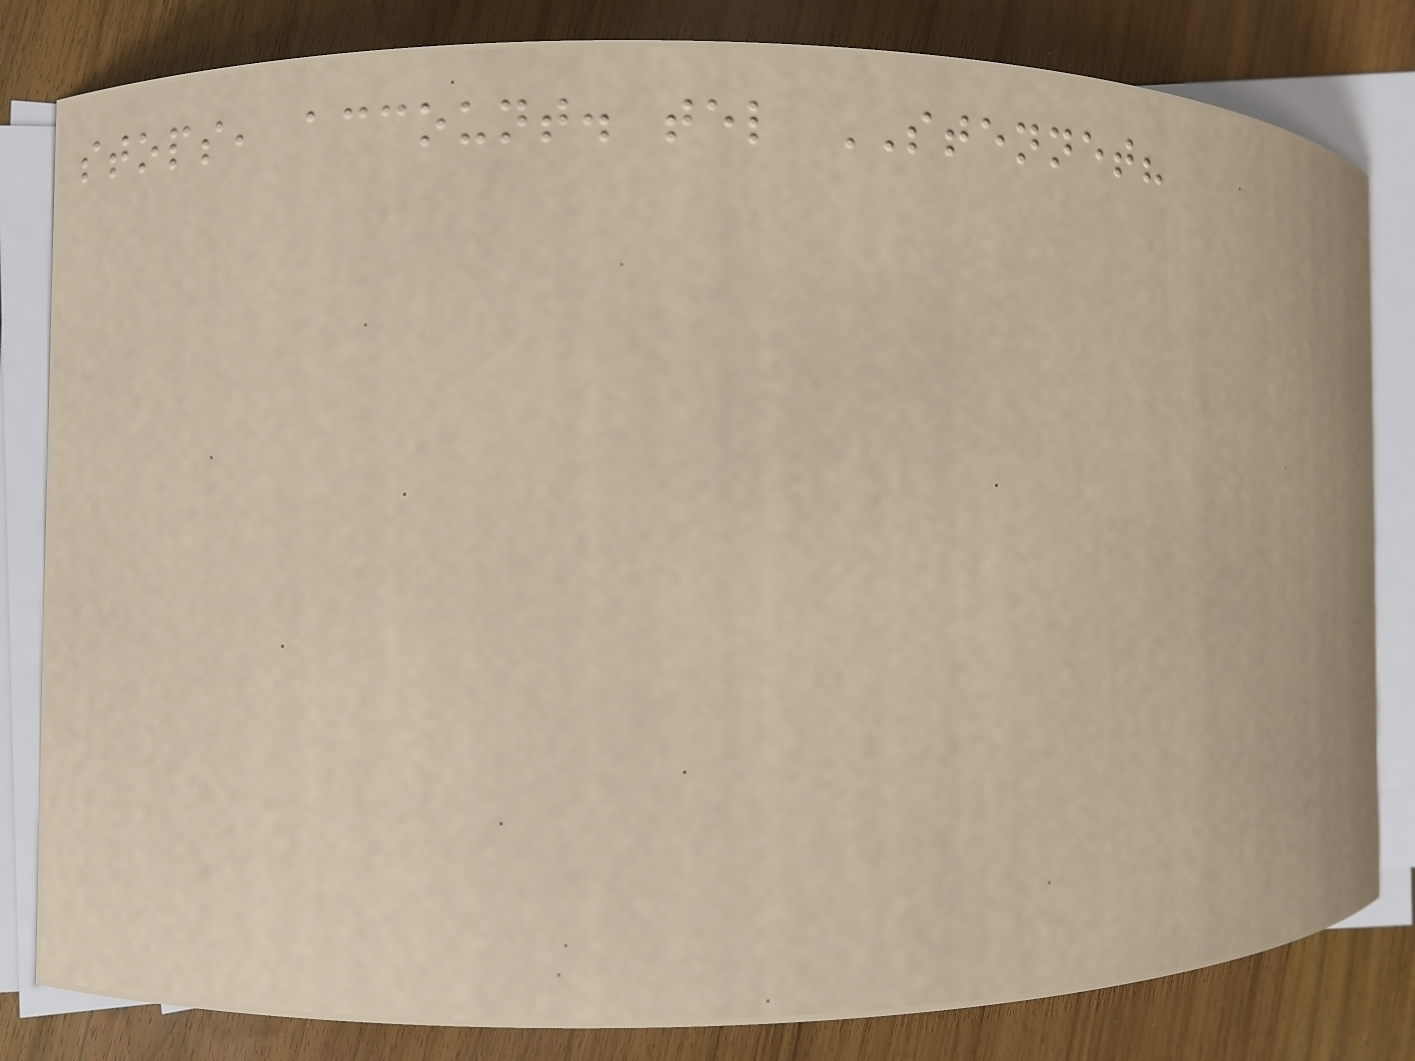stops, account. tel STENNET?
